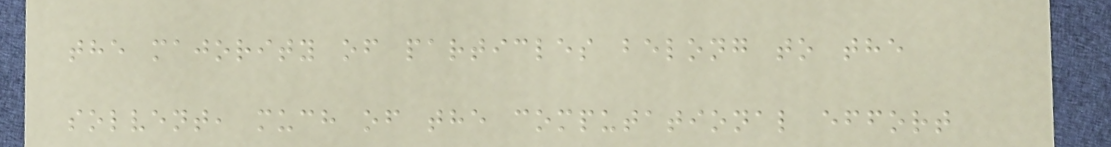the majority of particles belong to the
solvent, much of the computational effort
